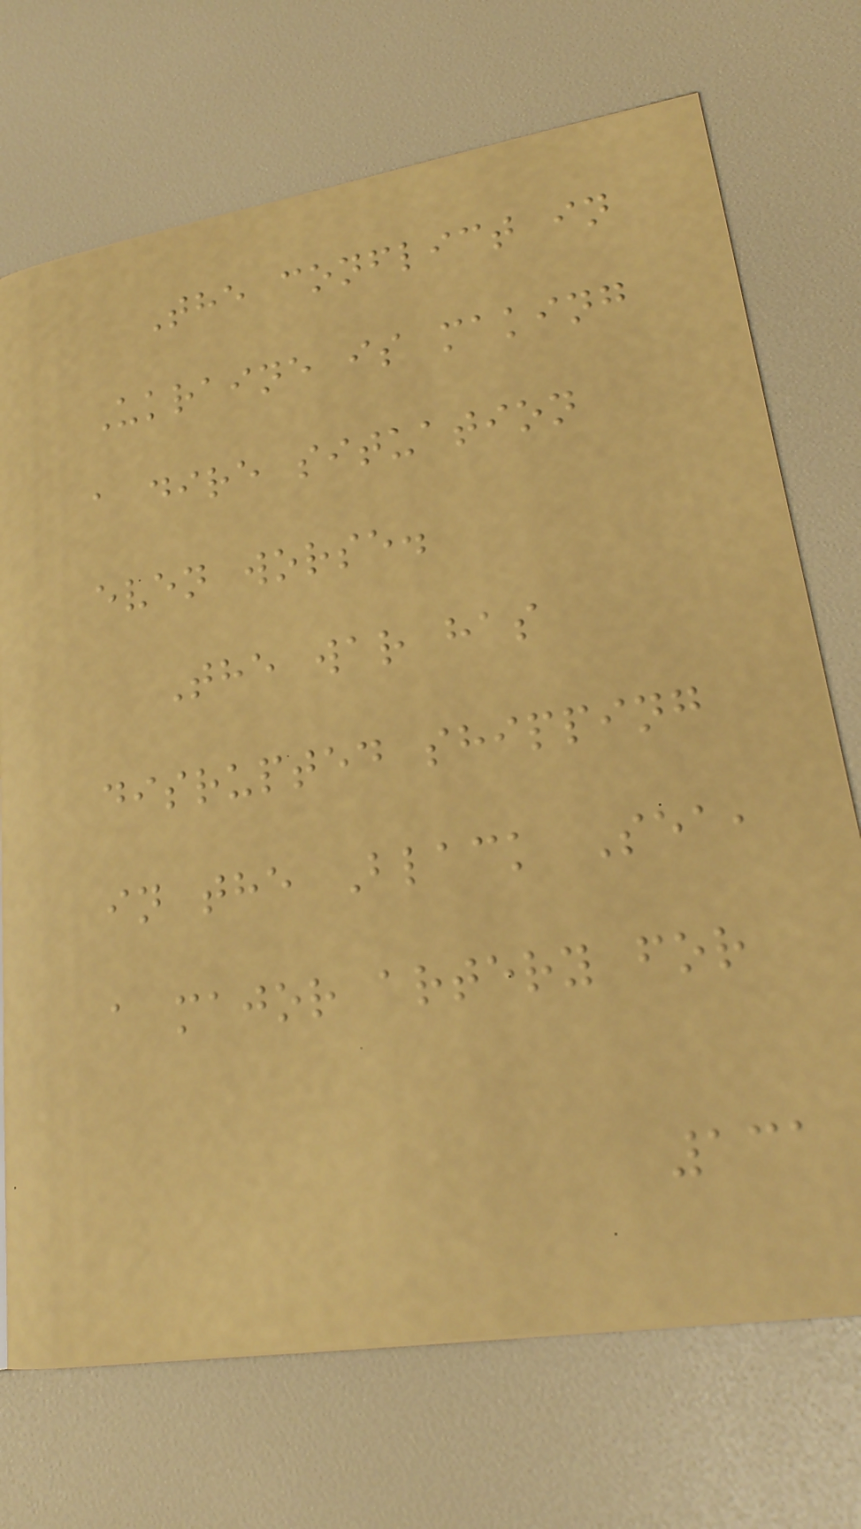The conflict in
Ukraine is making
a dire situation
even worse.
The war has
disrupted shipping
in the Black Sea,
a major artery for
131
